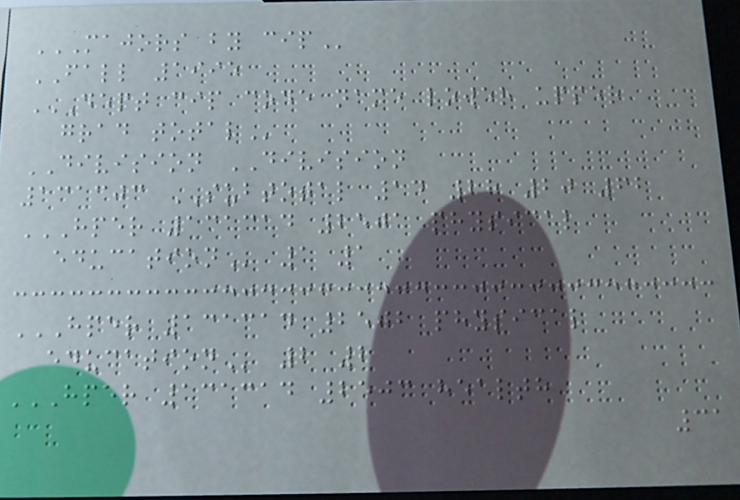MAJORS BY CIP
FALL 1995
DEPT CIP CODE NAME LOWER UPPER
GRAD TOTAL
DIVISION DIVISION
131303 SUBTOTAL 14 28 20 62
HPER 131314 2501 PHYSICAL
EDUCATION 1 1
HPER 131314 2502 PHYSICAL
EDUCATION 2 2
HPER 131314 2503 HEALTH
31
